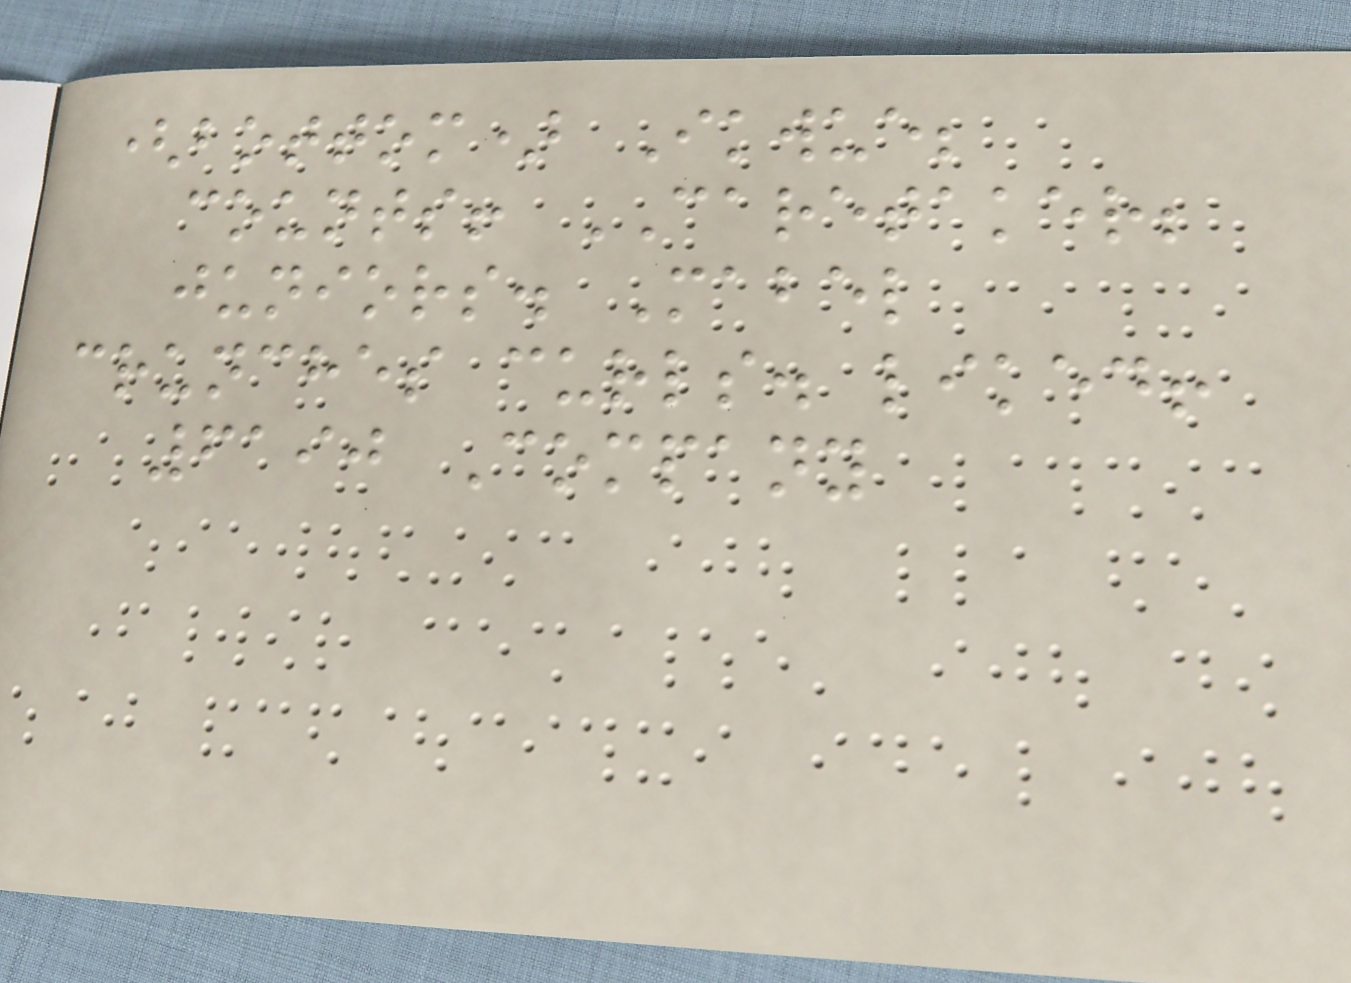(bottom) Ikwue;
counts! CARETAKER;
juniors. Mabel
crunches curls. liked!
6190 Company
